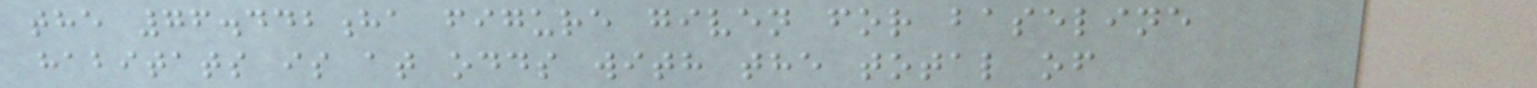the 76.442ha figure given for baseline
habitats is at odds with the total of
